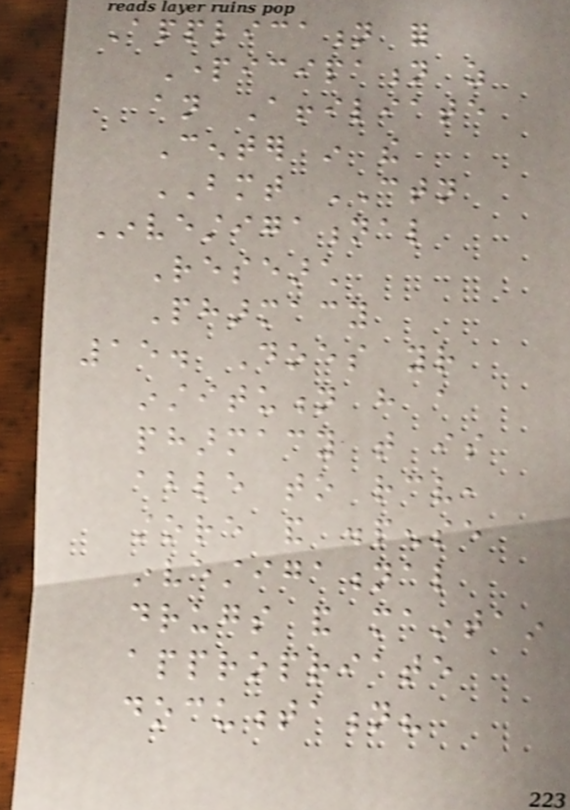Application for
Participation as
an Affiliate
Center in the
BMT CTN
Investigational
Research
Pharmacy
15. Does your
institution have a
pharmacy that is
able to receive,
store and dispense
investigational
drugs and maintain
appropriate
documentation?
